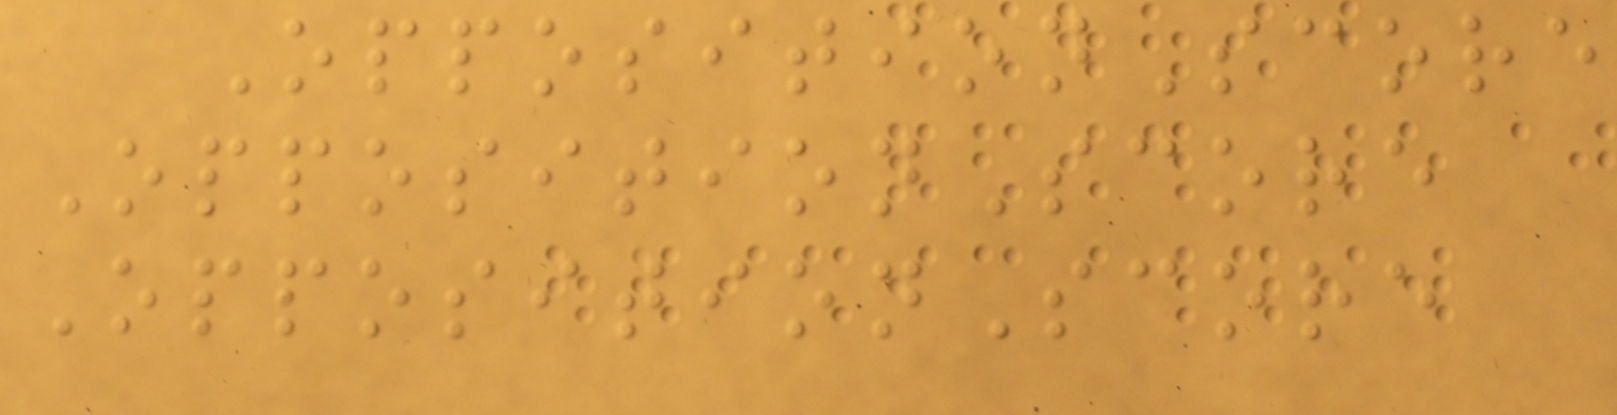OppositionScore
OppositionScore
OppositionScore
